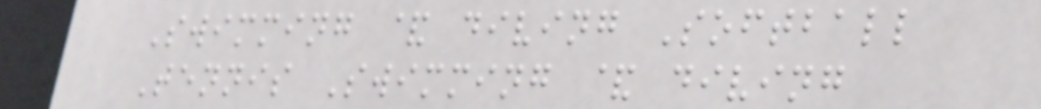Swimming & diving Softball
Tennis Swimming & diving
